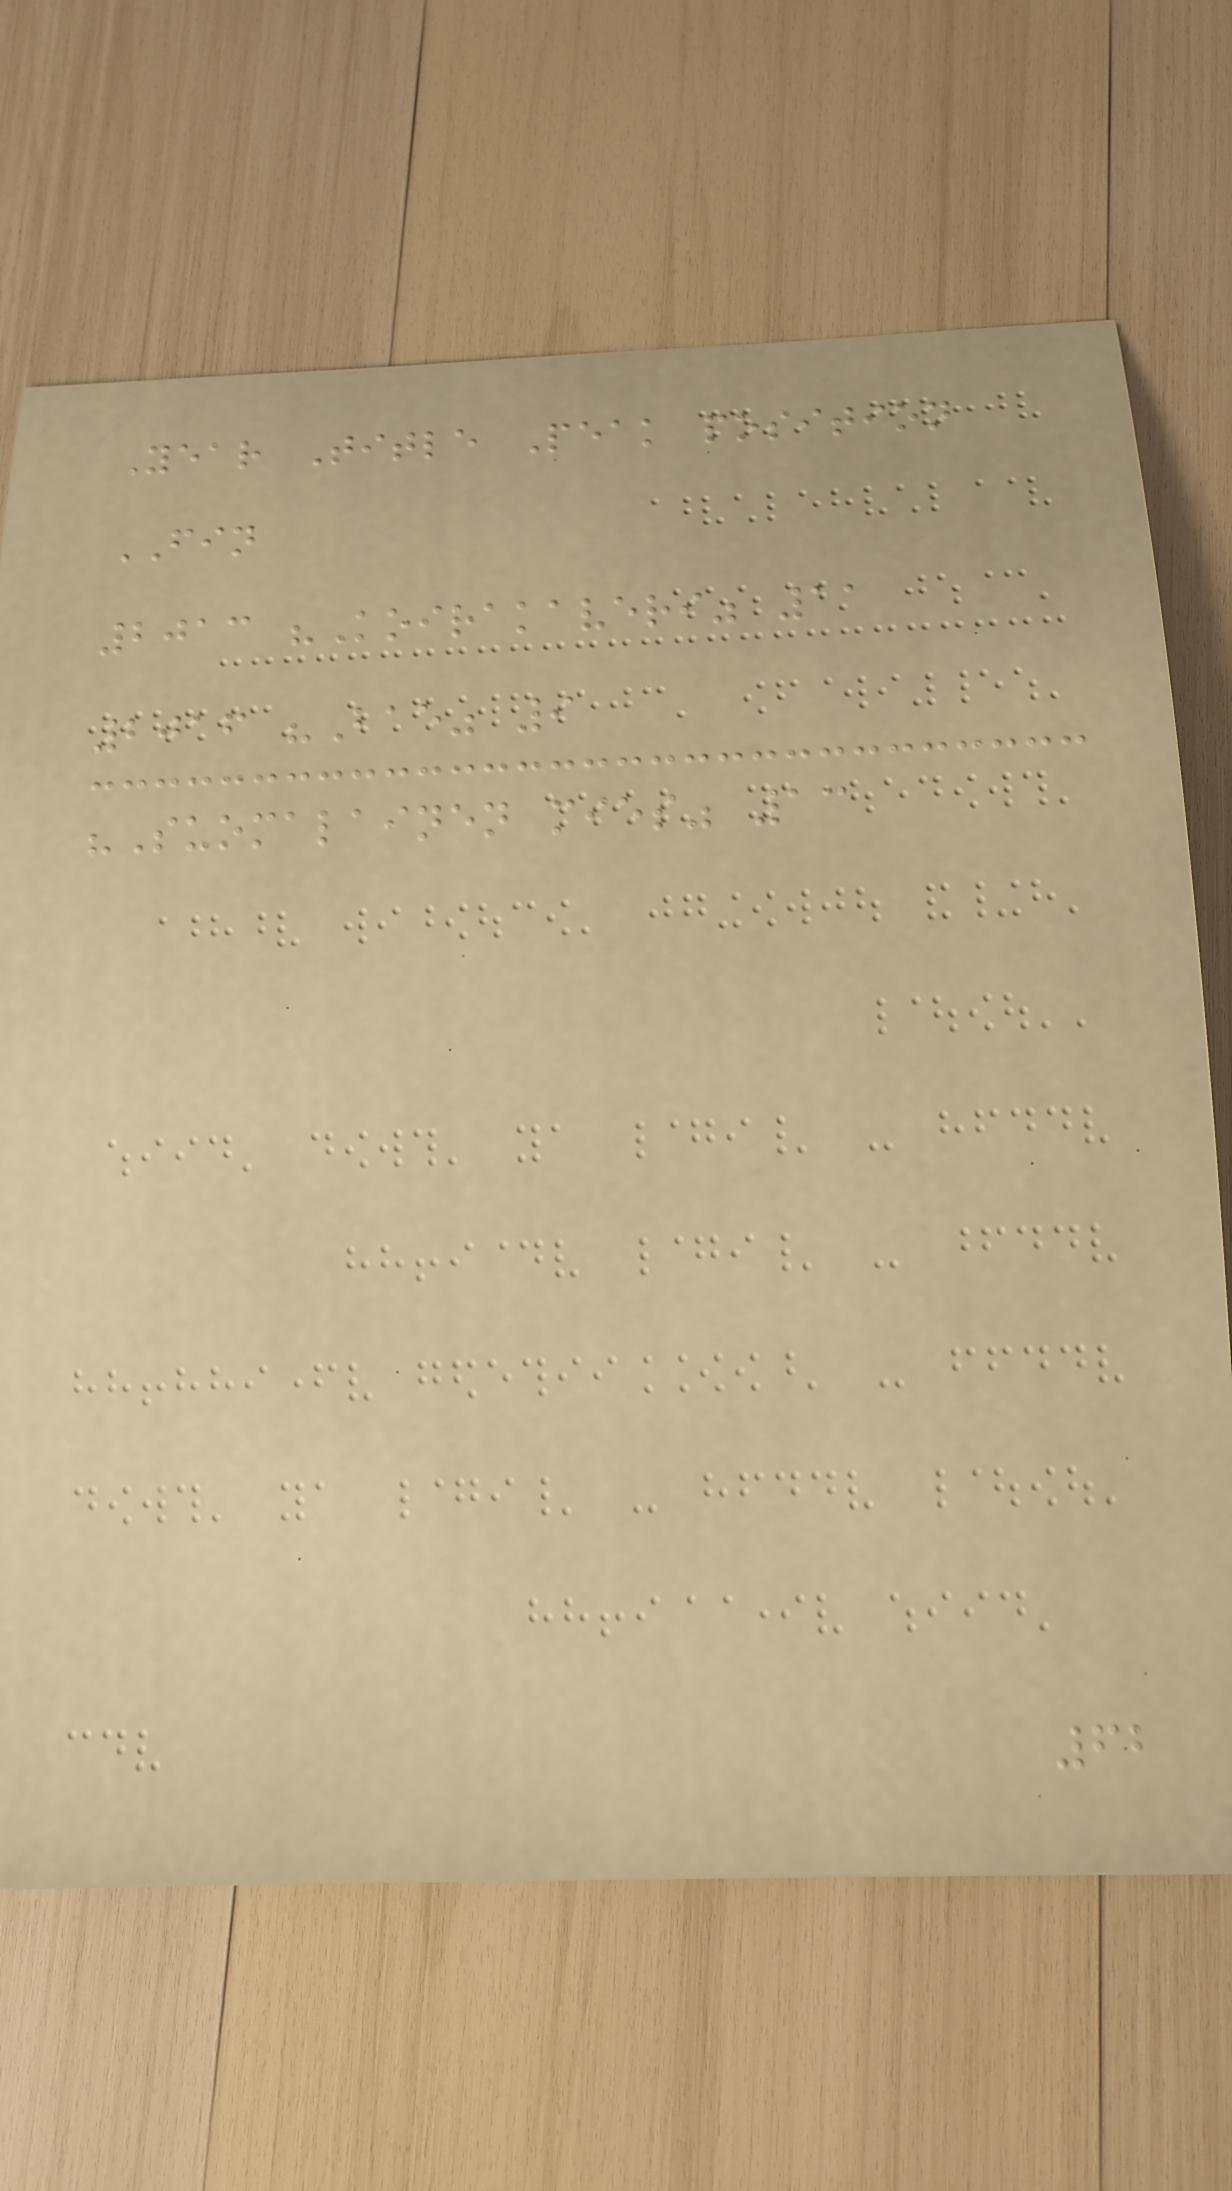Year Title Peak position
FIN
2013 "Koirakaveri" 11
2016 "Bae" 9
"Suomalainen mies" 13
62
